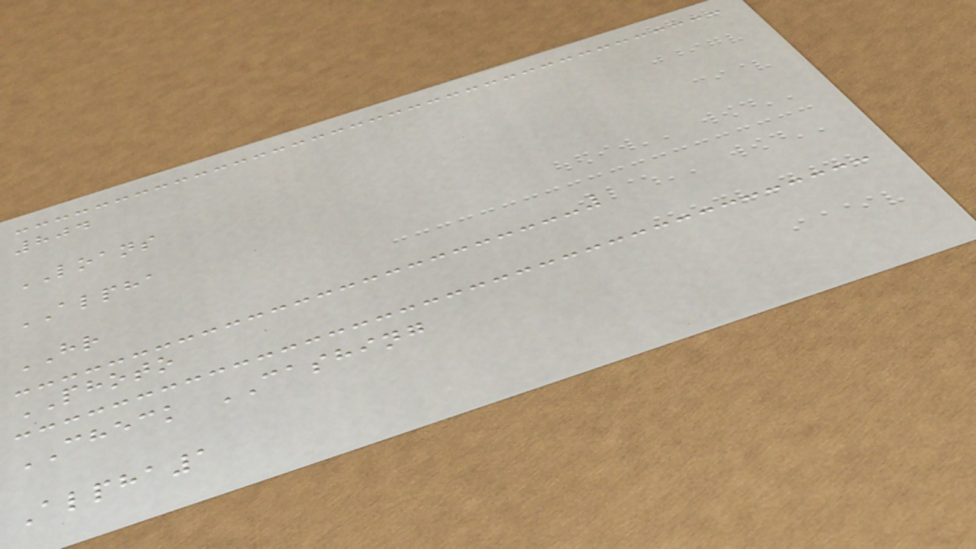804
LOANS
ALPHA
HR
PHOTO
CHECK CASHING
Alpha1
